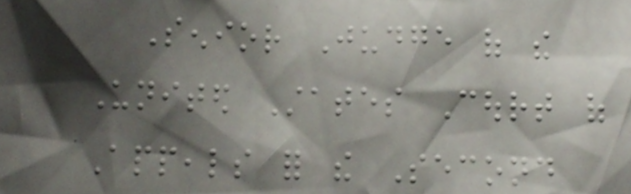Senior Judge of the
United States Court of
Appeals for the Second
